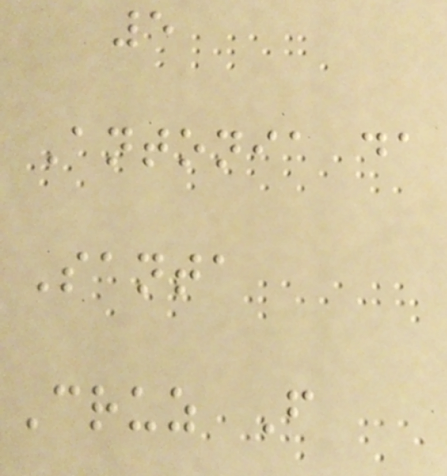5
Antonia da
Santa
Cruz F
